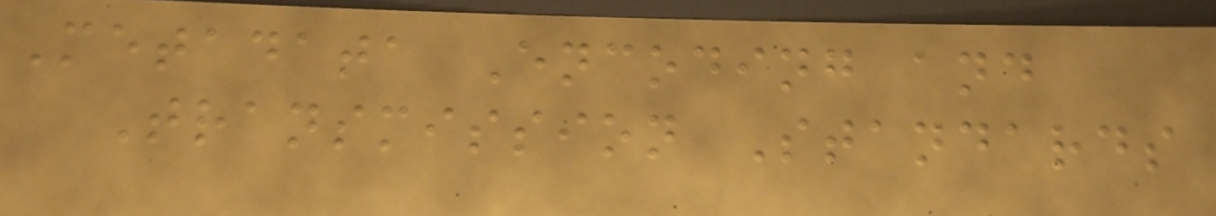Metadata Encoding and
Transmission Standards
